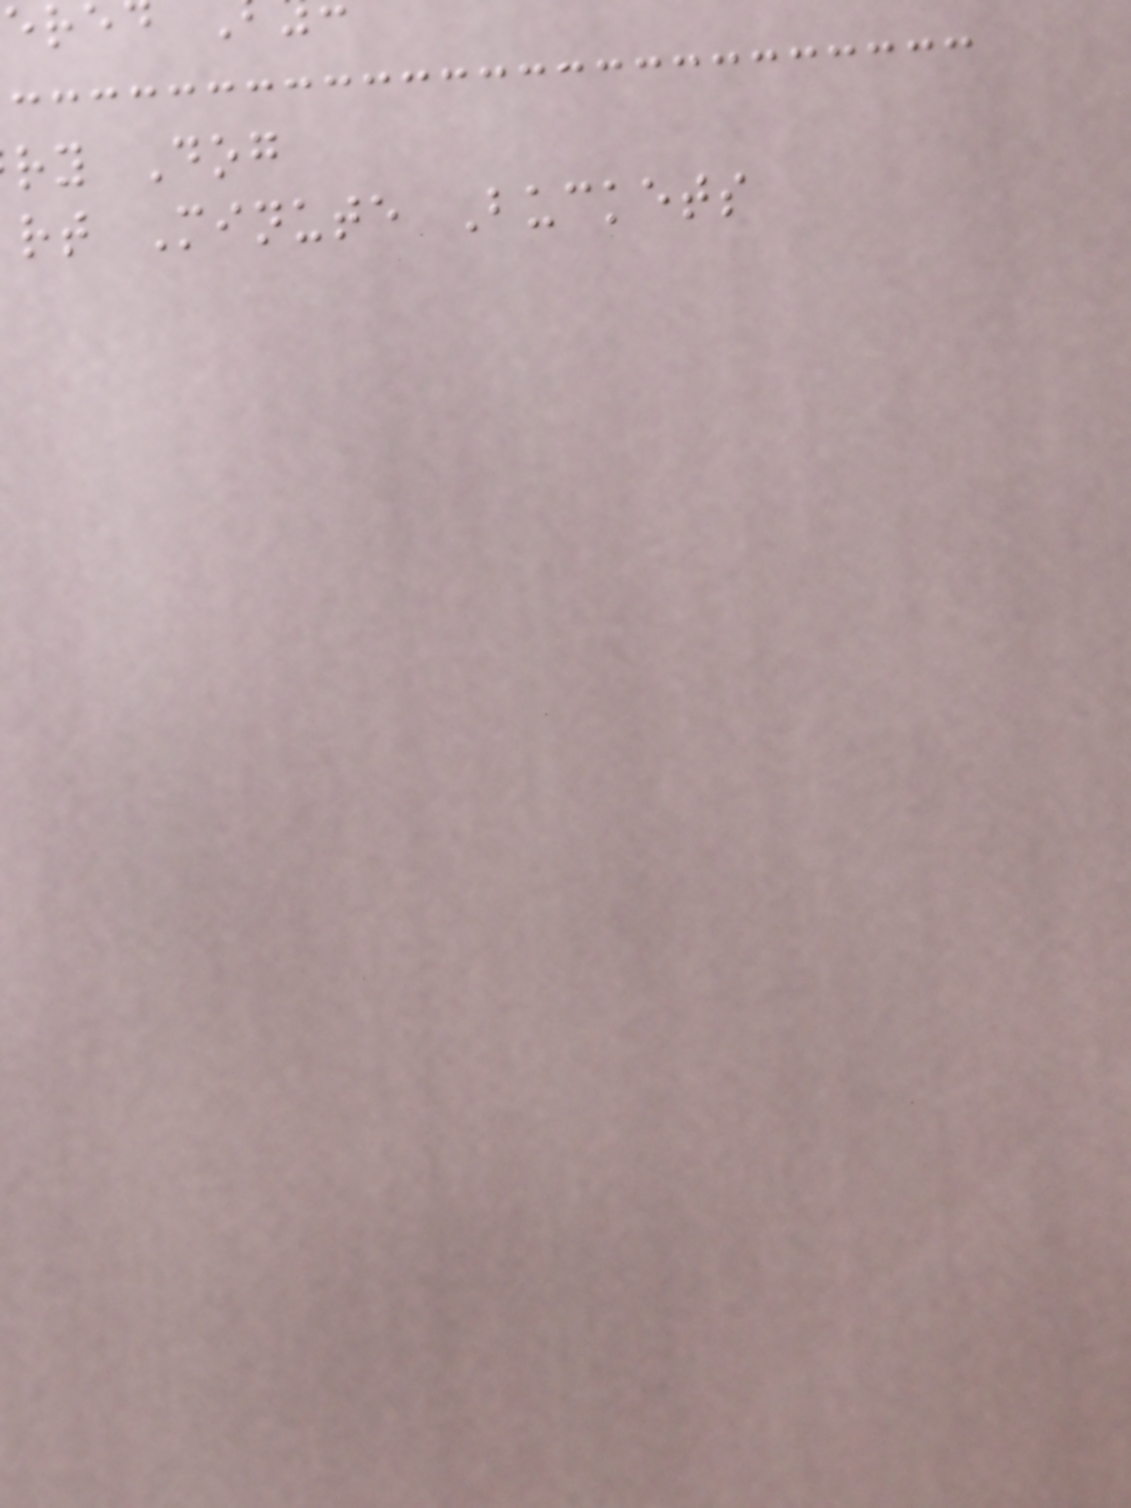ry Dog
rt Minute Buckets
